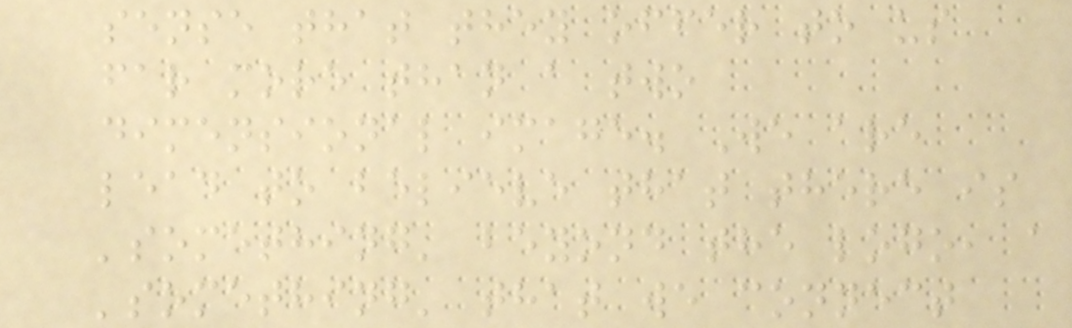sense that they offer to us
far more than a two
dimensional image. We are
lead to believe that there is
'something' beyond the logo, a
'something' that we connect
